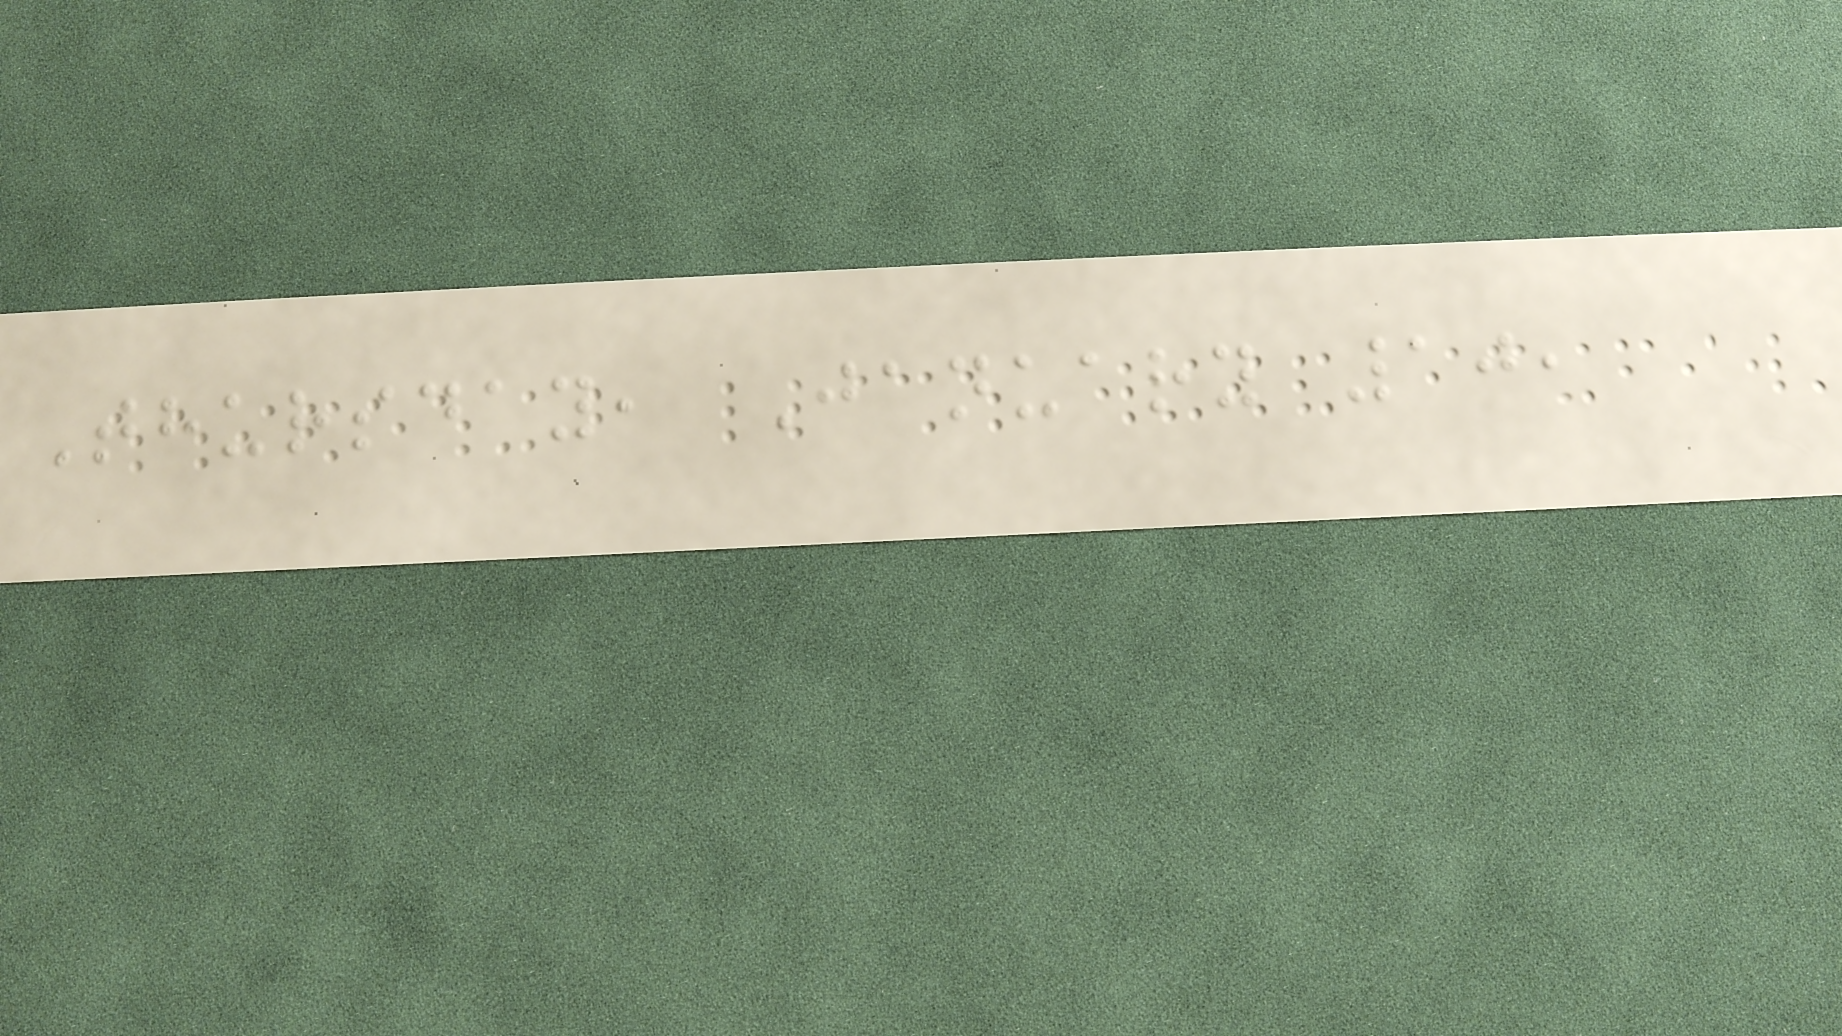Thursday, January 10,
